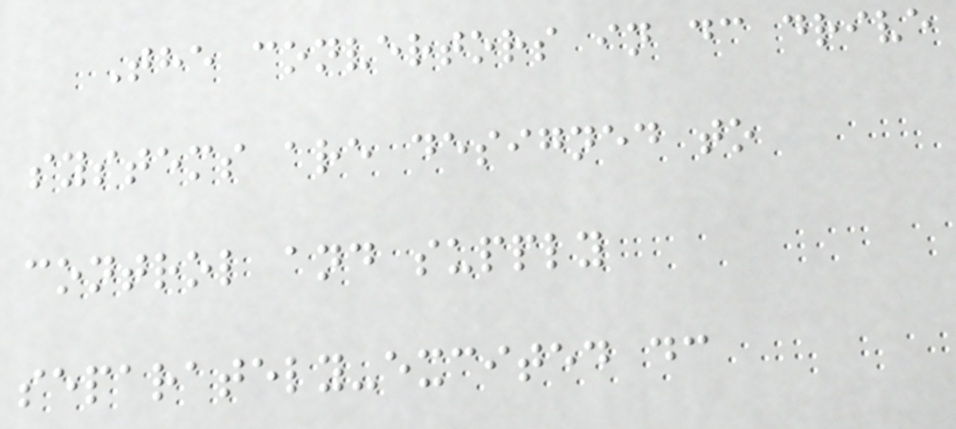The convertors in dc drive
systems are designed to
control and supply
separately-excited dc
